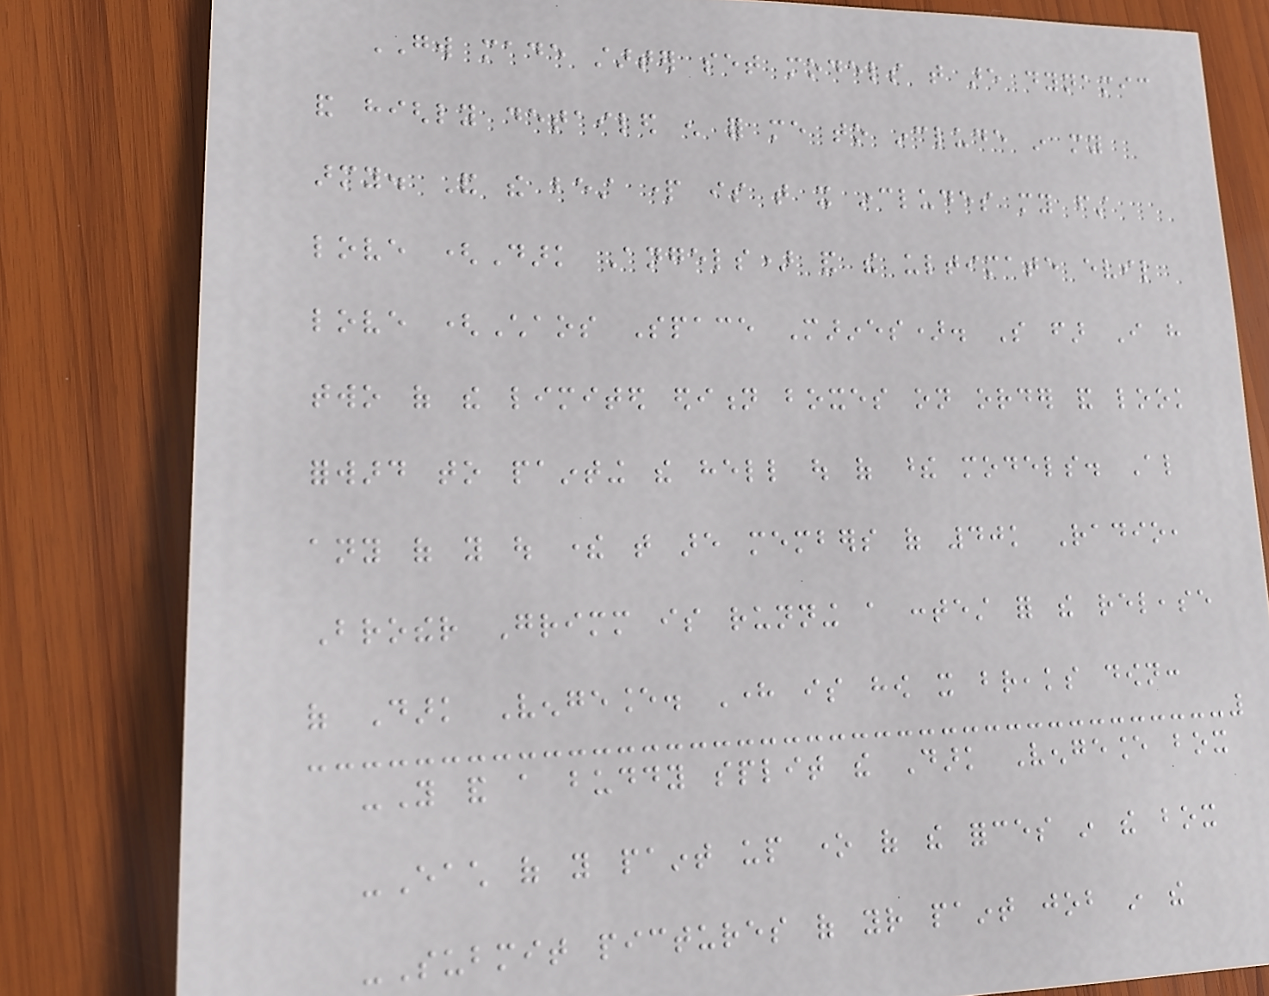GW made starter set models that are dynamic
and highly detailed enough for me to include in my
army. And the best part is that it includes my first
love (Dark Angels) and the ultimate evil
love (Chaos Space Marines). So far I have
two of the limited edition boxes on order and look
forward to painting the hell out of these models. Also
any of you out there that are members of 40k Radio,
Brother Grimm is running a contest for the release
of Dark Vengeance. Here is how it breaks down:
-You and a buddy split the Dark Vengeance box
-Each of you paint up one of the forces in the box
-Submit pictures of your paint job in the
